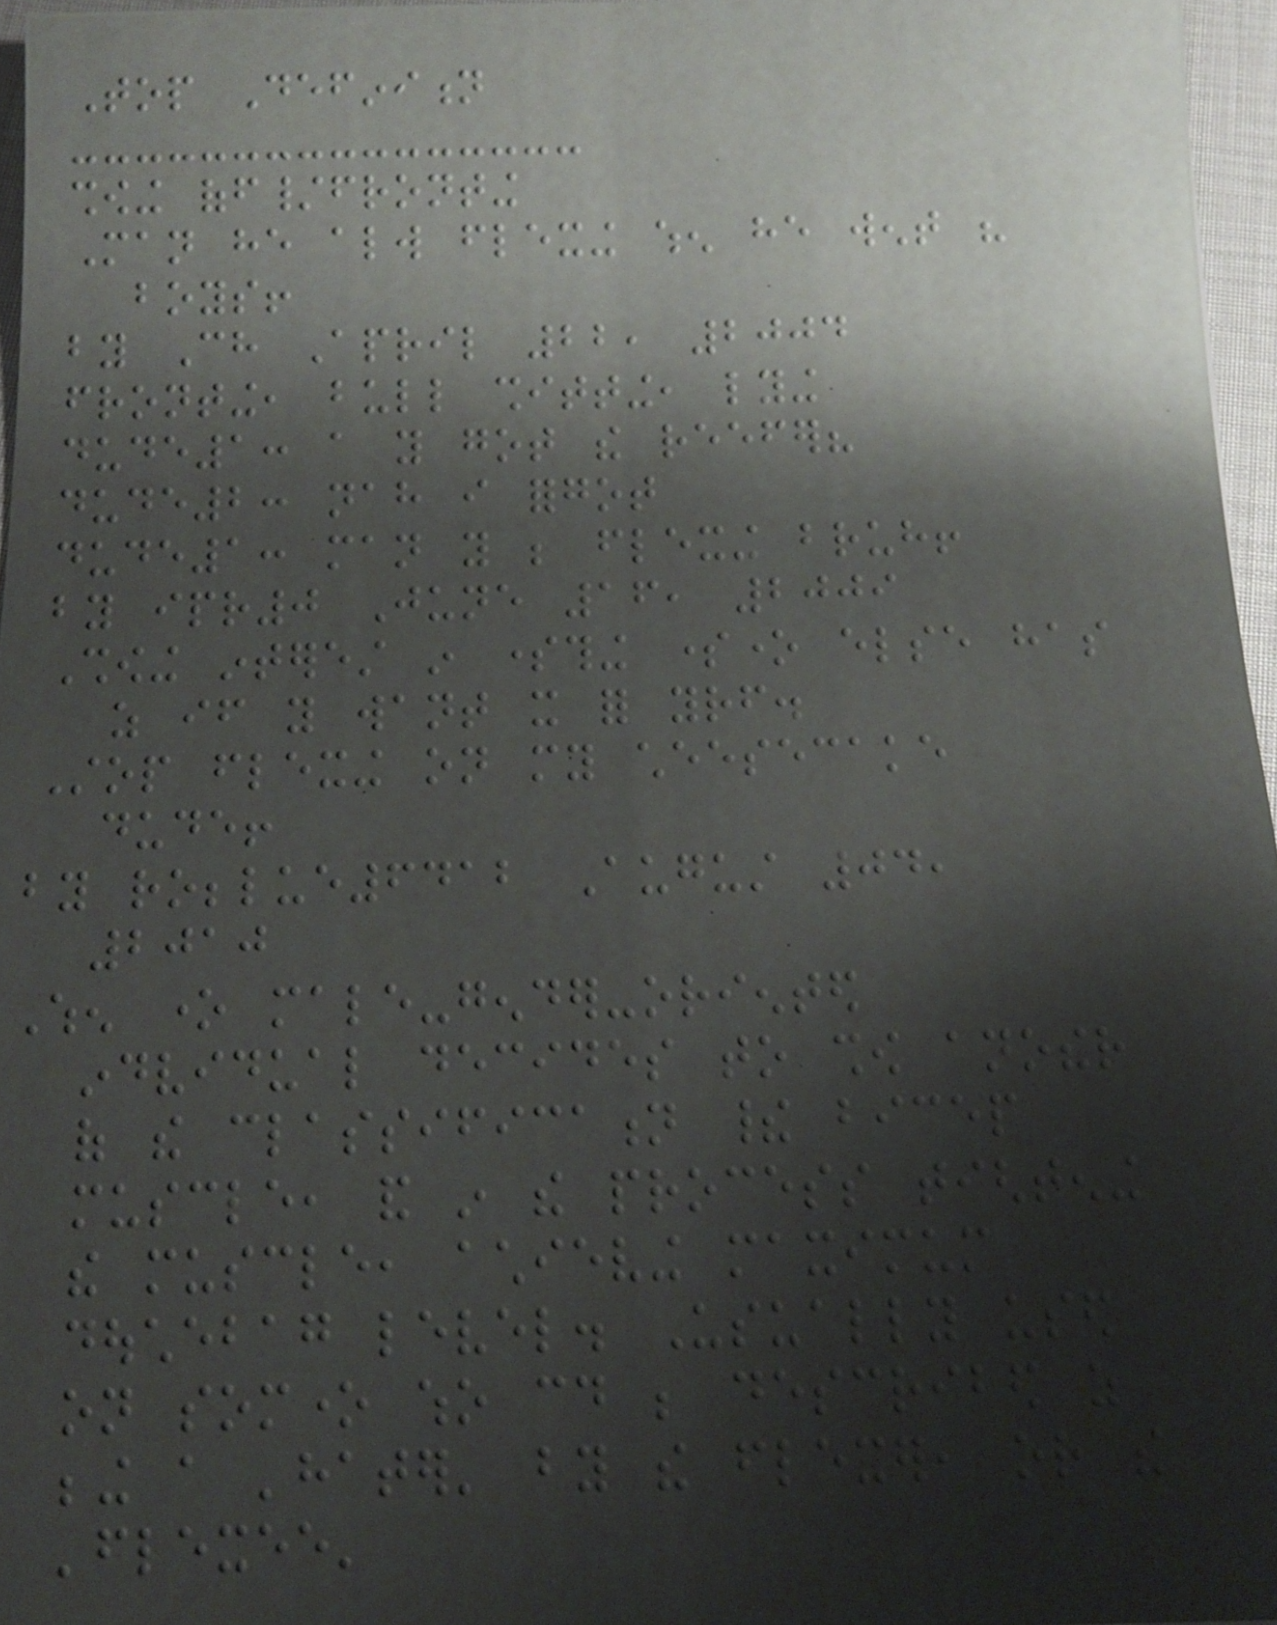Top Definition
showing off/fronting
Man he always flexing when he went his
boys!
by Ch April 22, 2004
fronting, bull shitting, lying
dude1: a you got the reefer?
dude2: nah i forgot
dude1: man you be flexing bruh!
by ipr0 June 16, 2009
Showing interest in something someone else has
as if you want it for yourself.
Stop flexing on my cheesecake
dude!
by robblue6412 August 04,
2010
When one male-gender-oriented
indvidual decides to show another
of the classification their bicep
muscle, and in the process tightening
the muscle, achieving maximum
douchebag level. Usually used
on somone who could be described as
being a 'hater' by the flexer, or the
'flexee'
